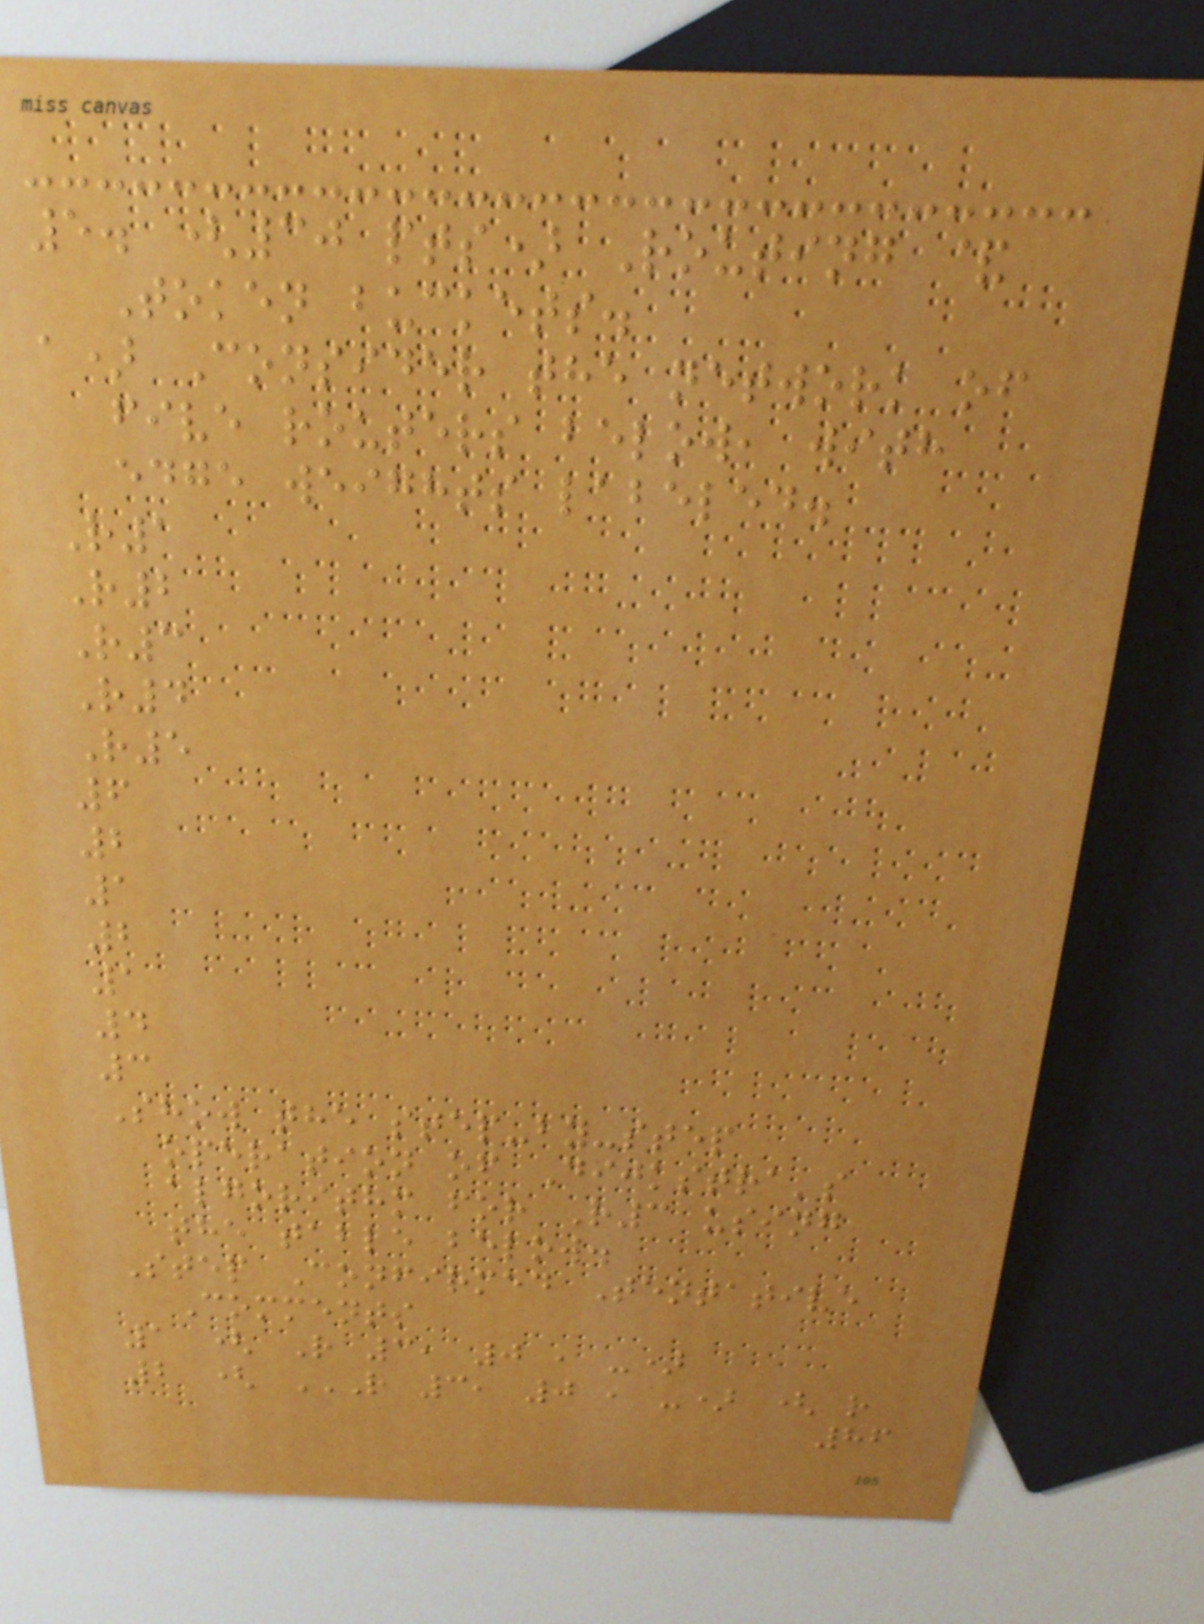5. (30 pts) Routing &
Token buckets.
a) Consider the network of
five routers below, with
edge weights labeled.
R1
R2
R3
R4
R5
6
2
1
2
1
4
3
Show the step-by-step
operation of Dijkstra's
algorithm for R3 using
the table below.
Step Confirmed Tentative
Comments
1 ( R 3, 0 , -)
2 ( R 3, 0 , -) ( R
86
